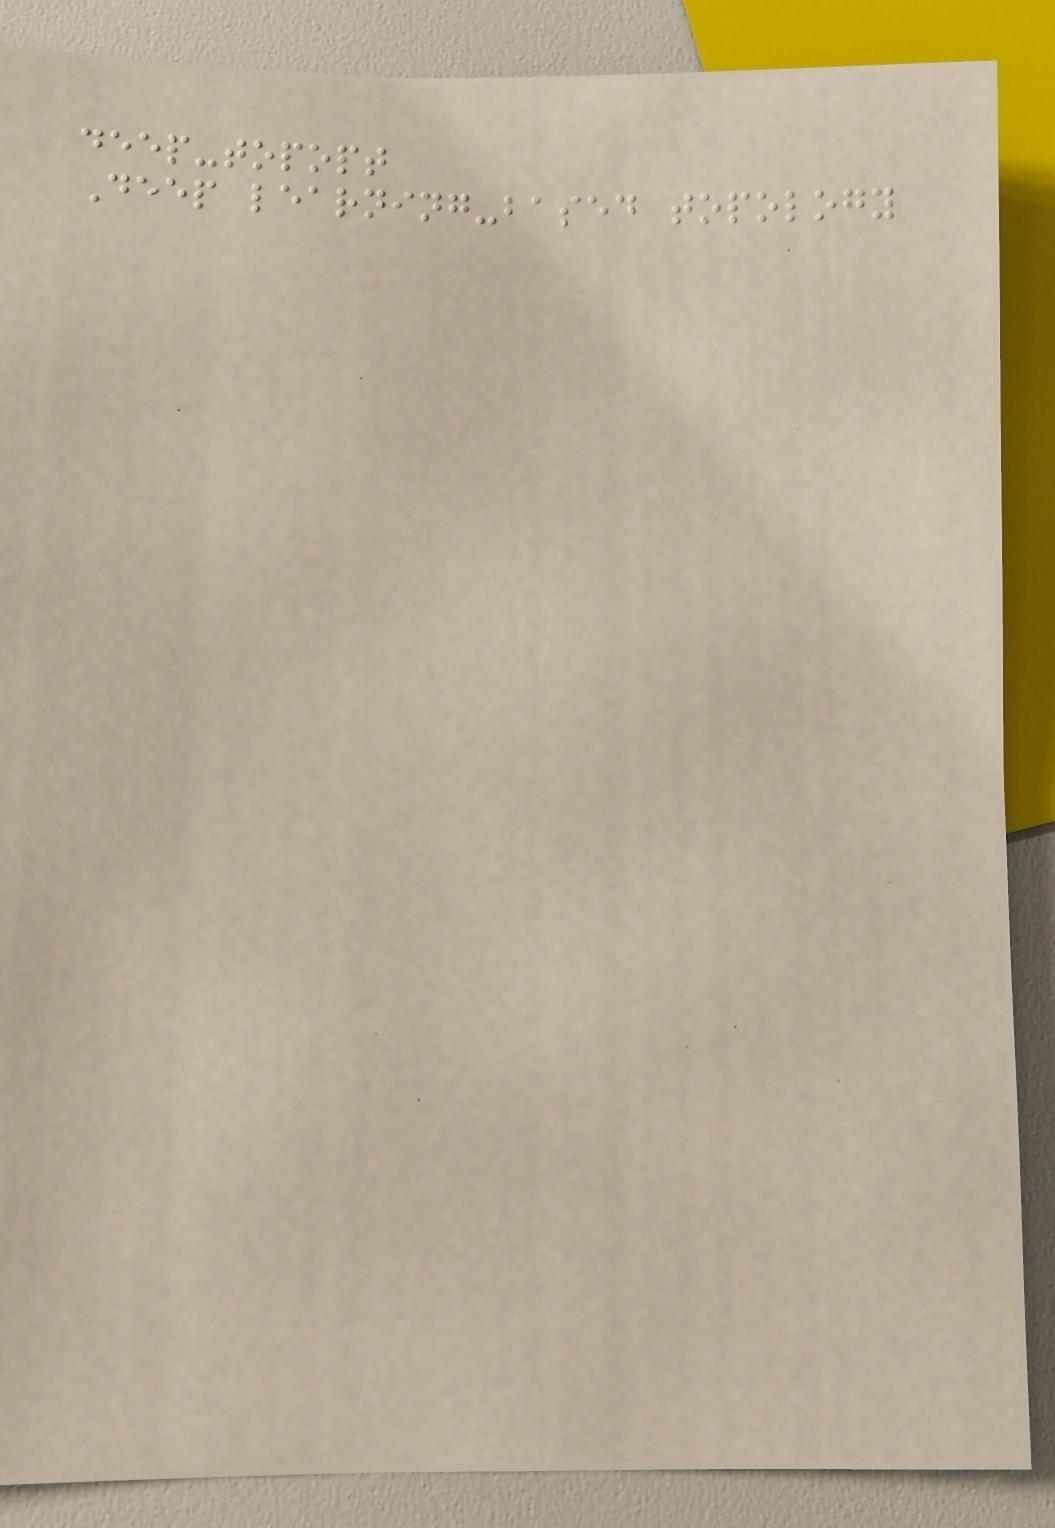deep-topopt
Deep learning-based topology
